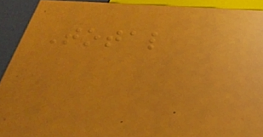Total
